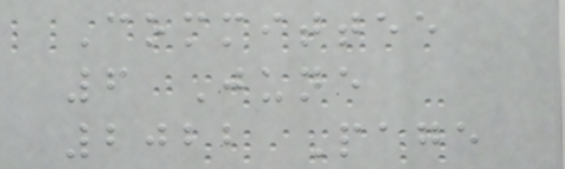Committee
6 June
2022 Page
